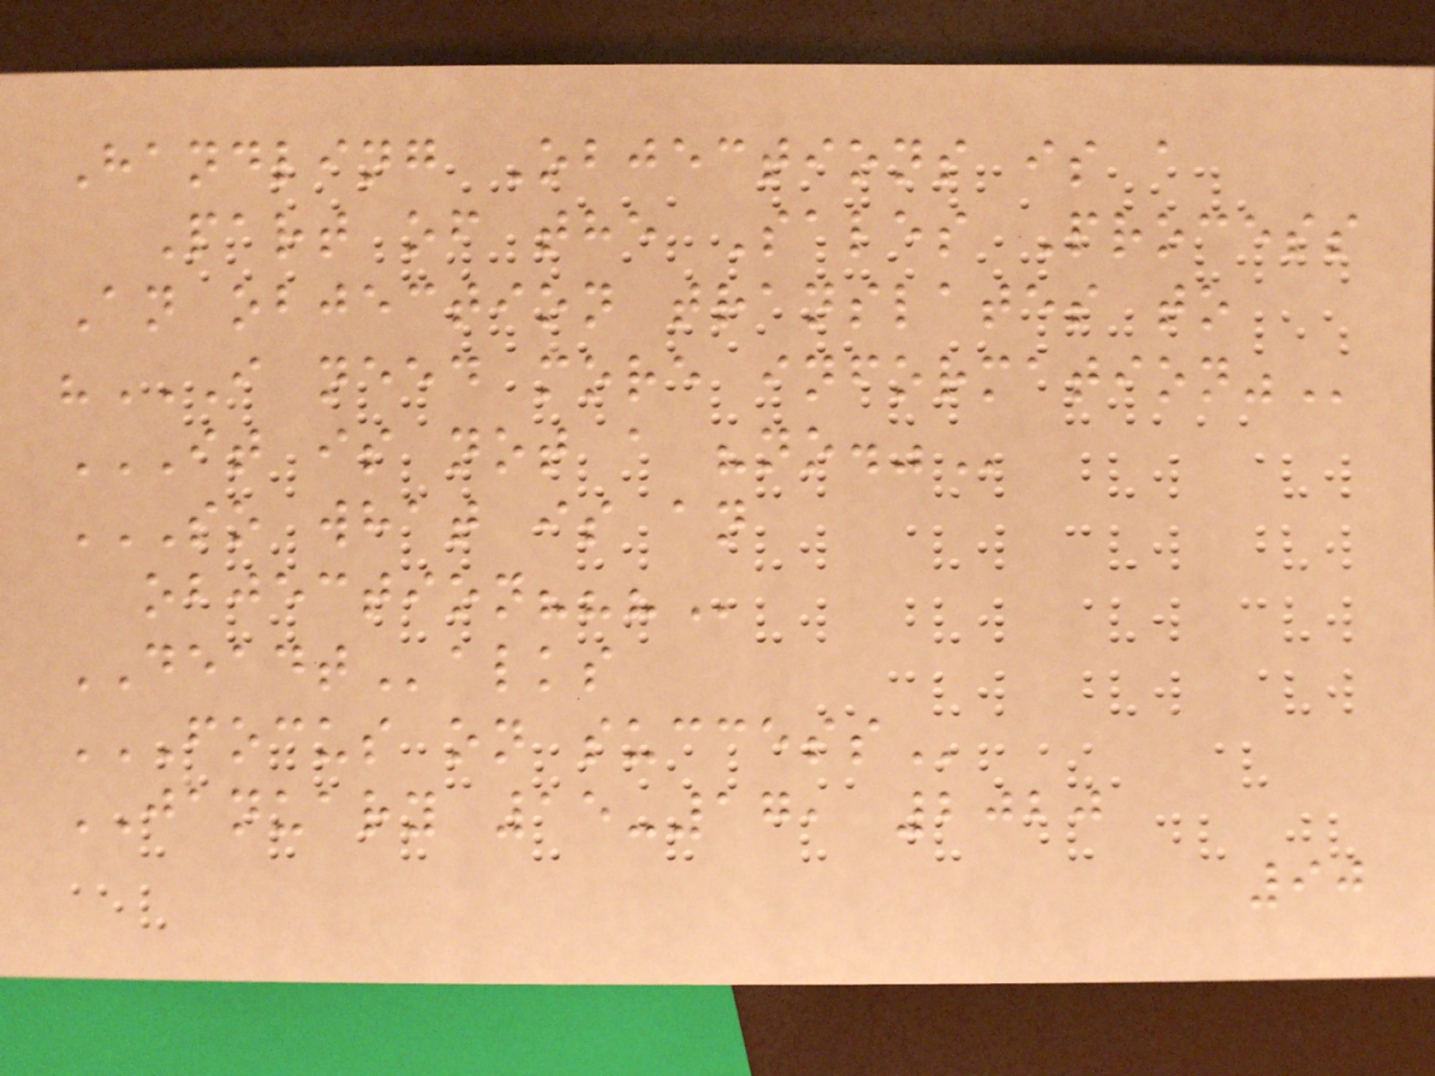Handling Objections is a
Part of the Sales Process
An objection translates to
"I NEED MORE INFORMATION"
IT IS NOT A "NO."
SO WHAT IS AN
OBJECTION???
DEADTalks
FOCUS ON SUCCESS
JANUARY 15-17, 2020
90
